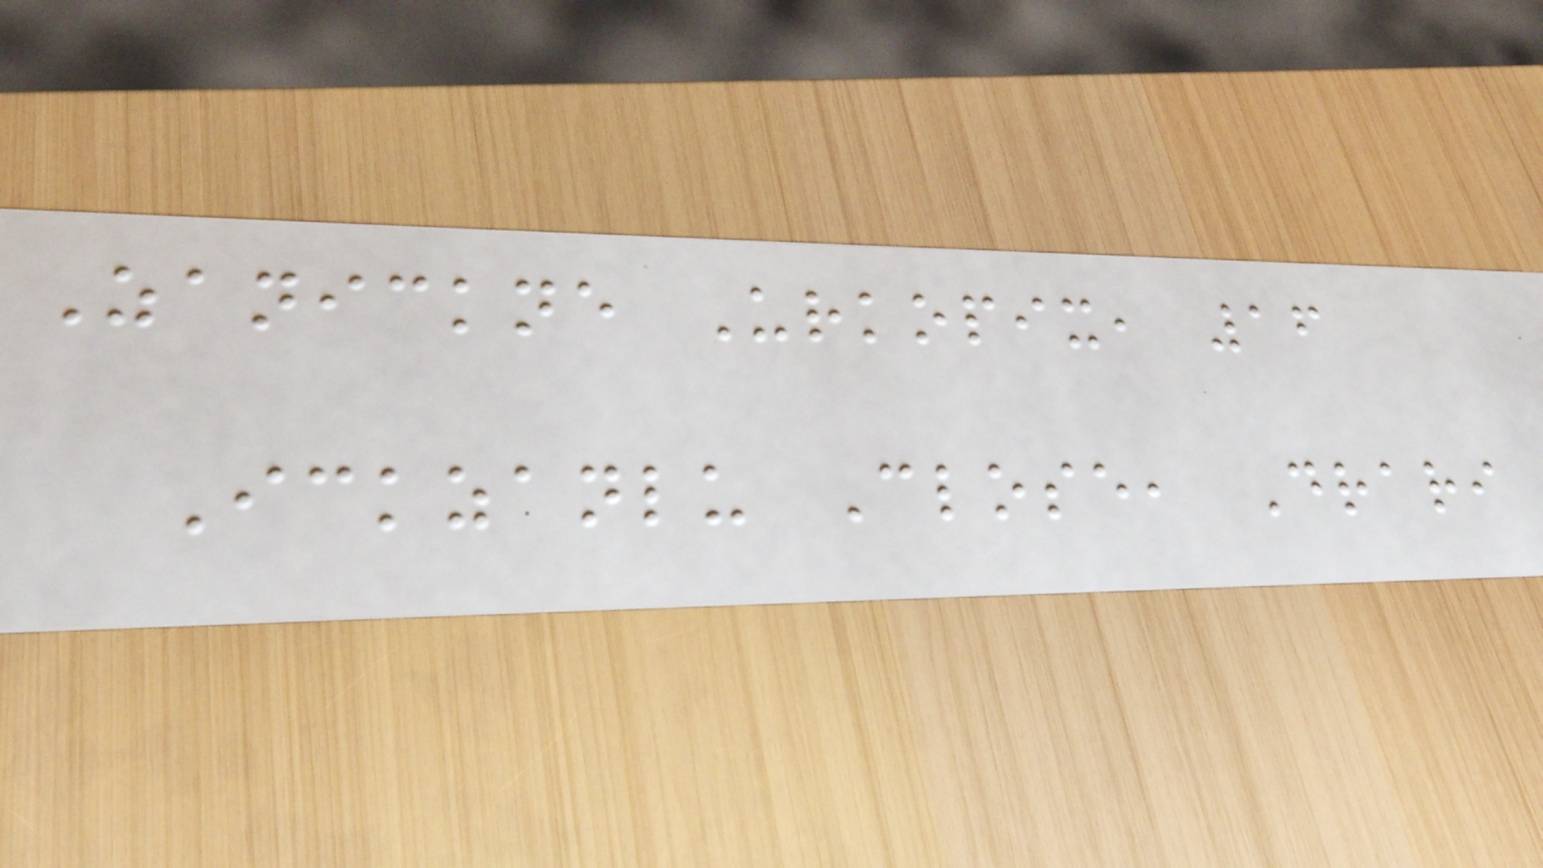Zanickne Urkopix, 16
Ickzanlu Close, Drari
